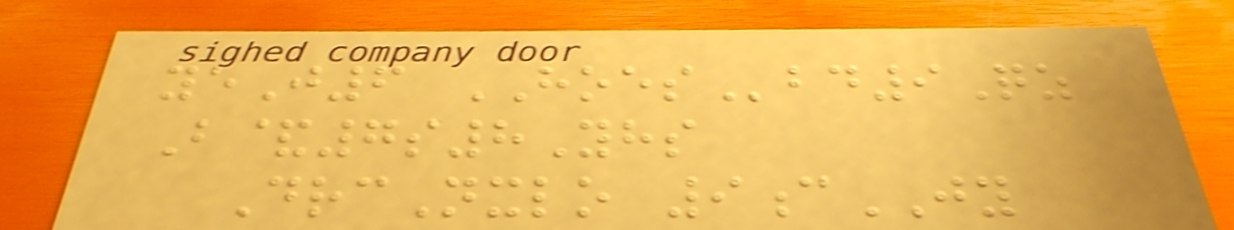yeJ6 HOESbd9Qz
B&7s8Yhs
DrcNxlo 9cJY
